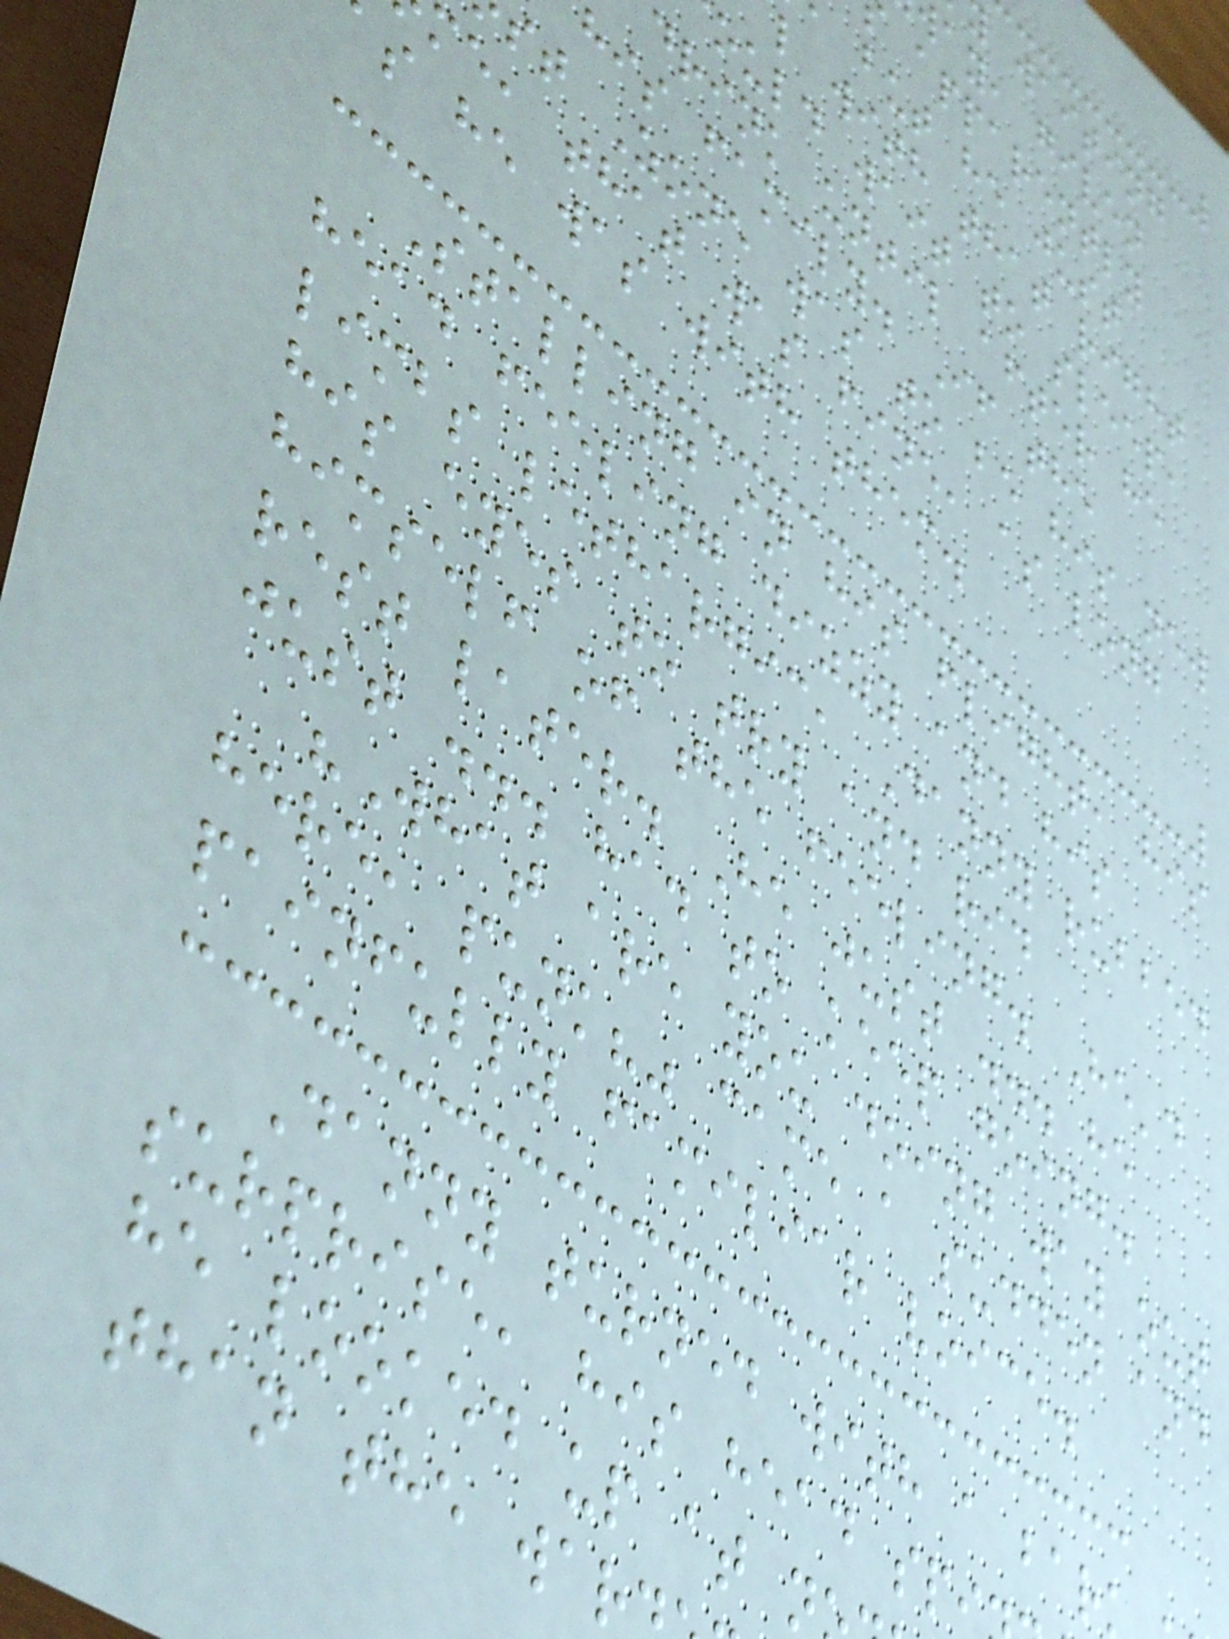waiting
ay, given
apparently
but he just
l with that right
ould wait to sleep,
drink until after he
his family. If the
st Zone was to be his new
me, that was fine, as long
s he was with them.
Stalling in his flight, his
head feeling dizzy and his
limbs lethargic, Danny rubbed
his eyes to try and rid
himself of the feeling. He'd
rest later. He just ... he
just ... had to keep going.
"What are you doing way out
here, punk?" came a sudden and
painfully familiar voice.
Danny turned with a bar
surprise, his head sp
he looked up at n
than the war
